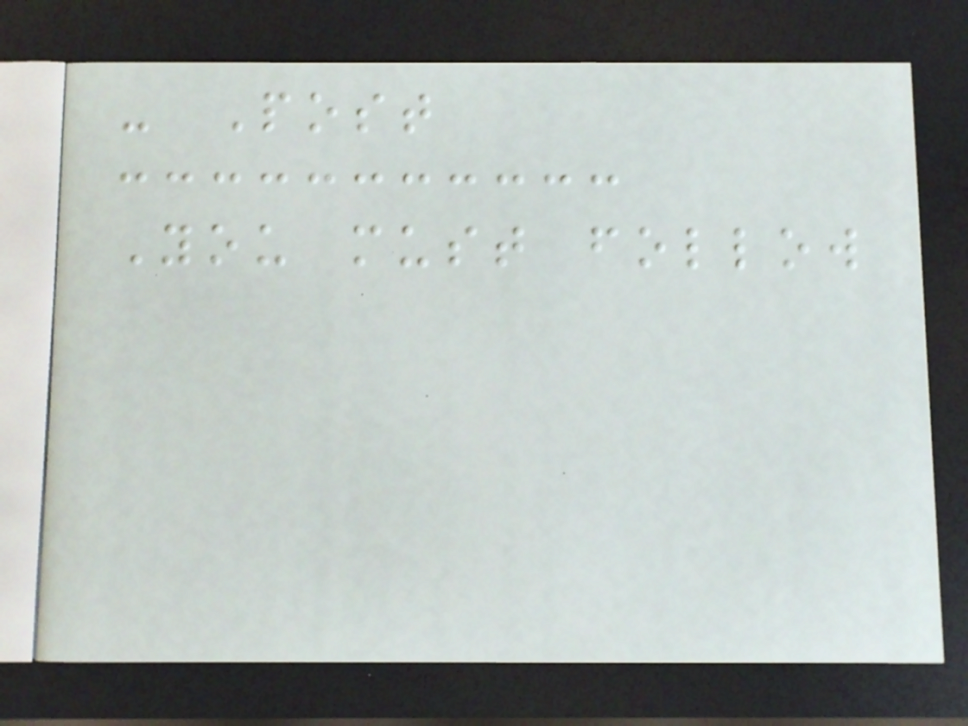- Post
You must follow
